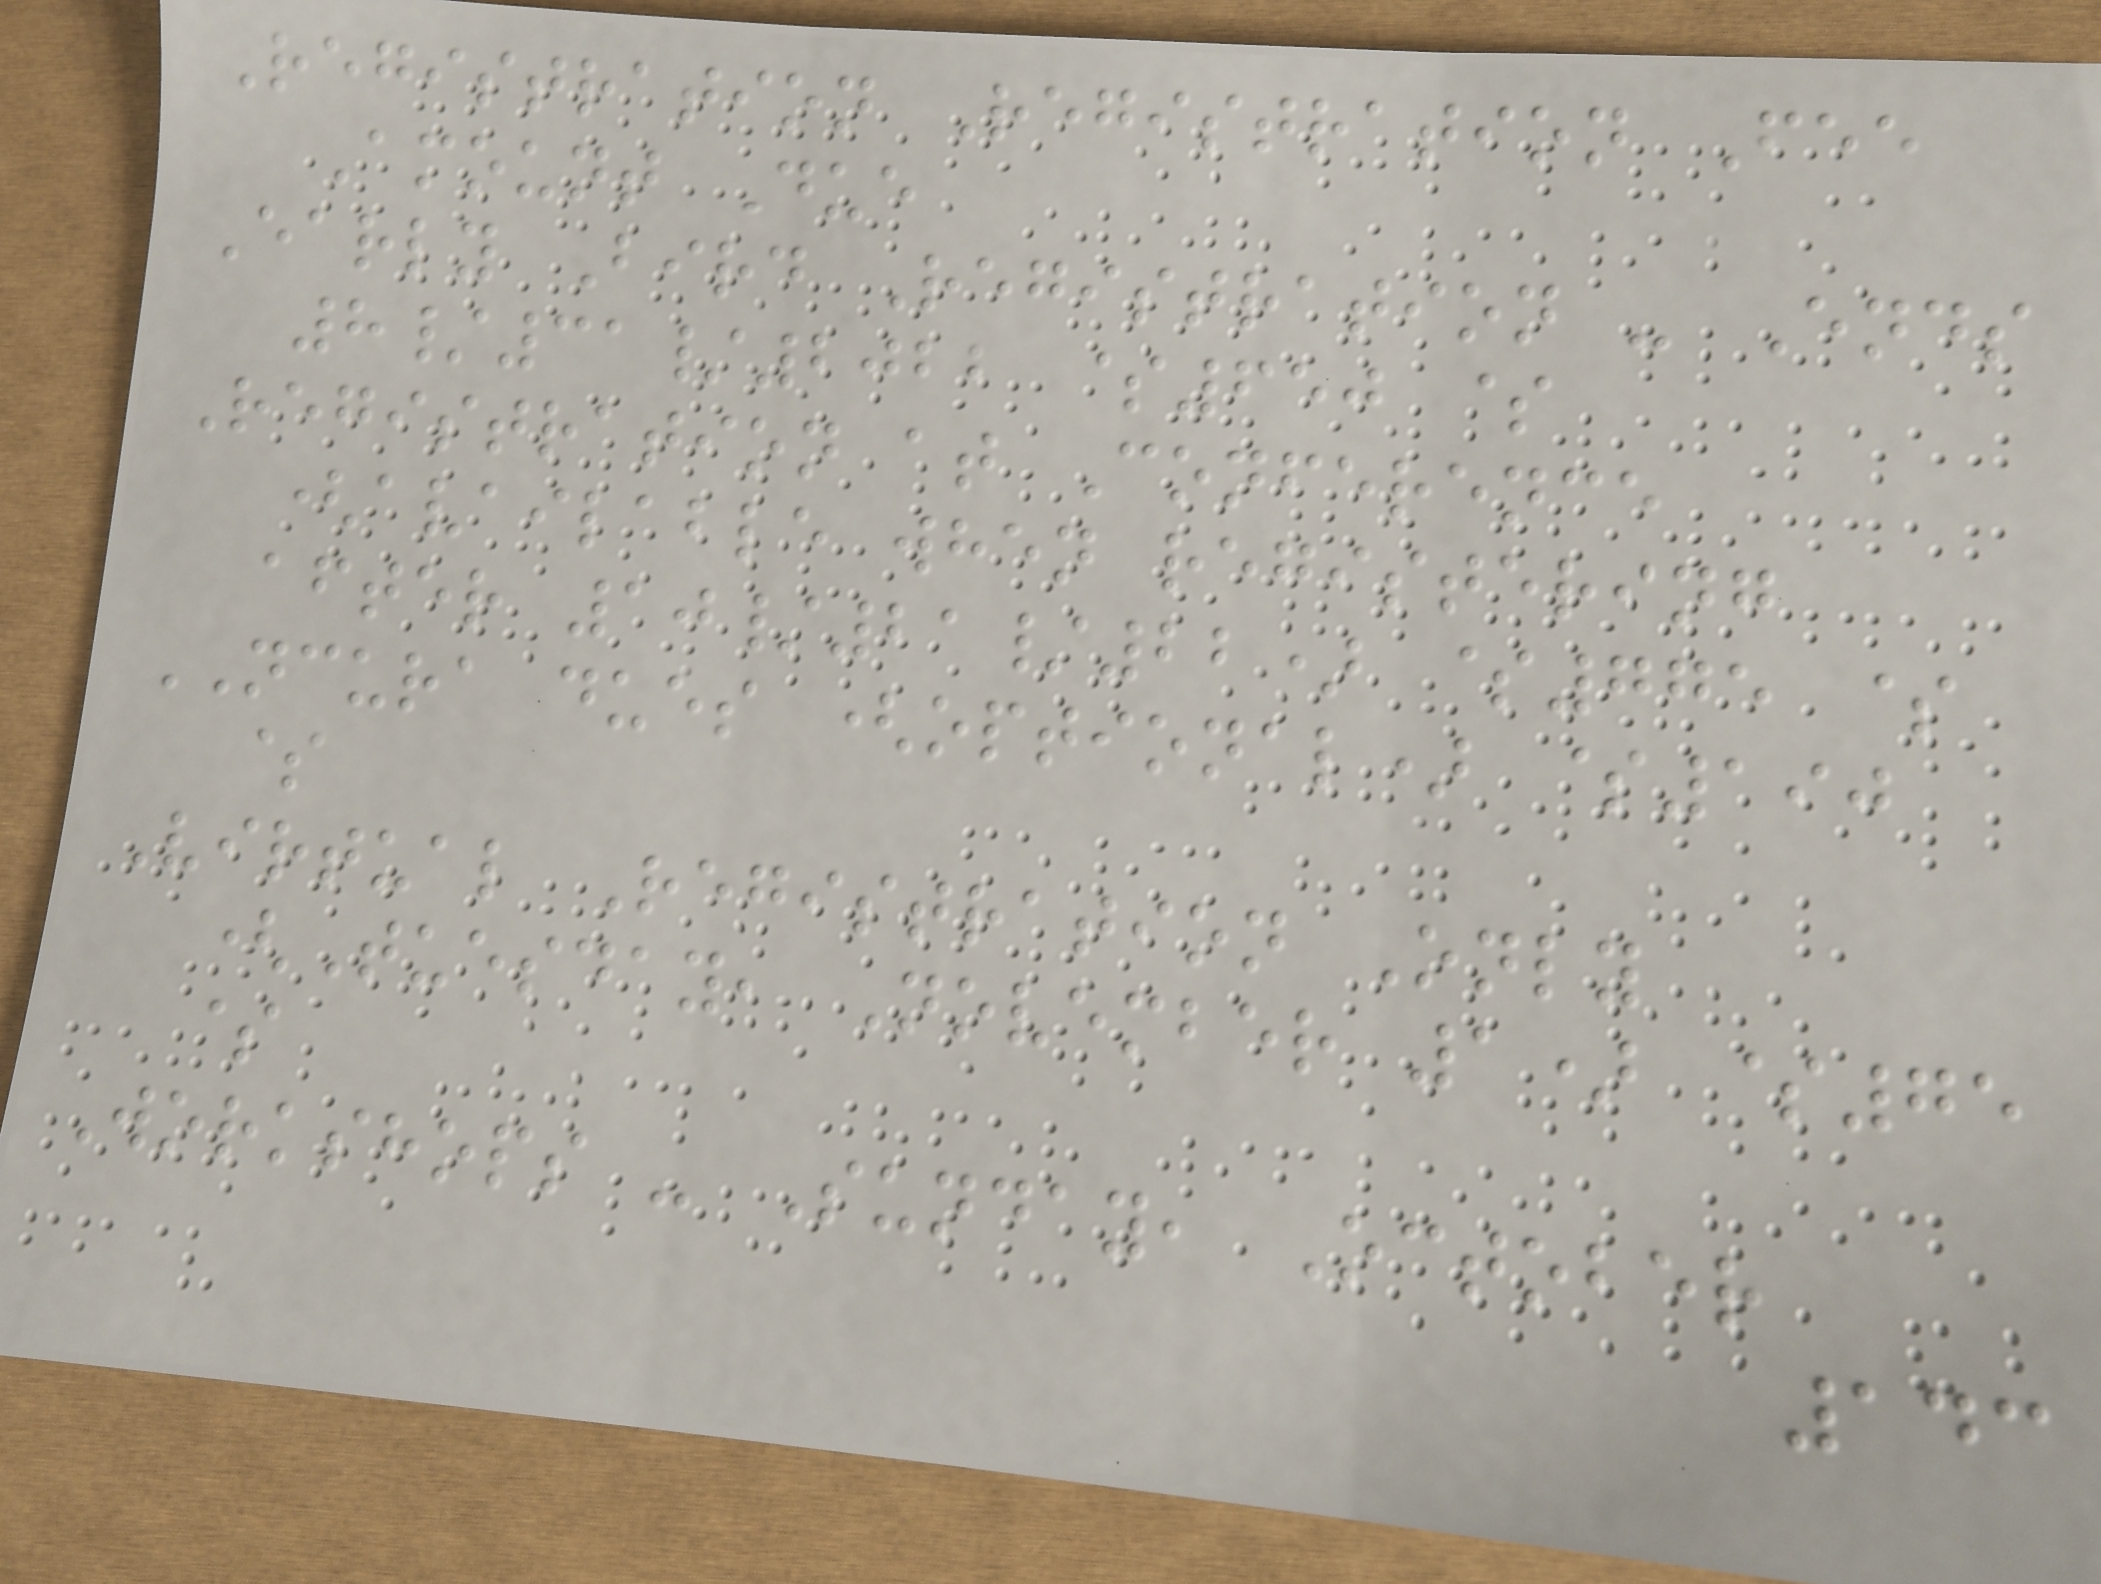Registration Registration Fee
Amount Due
Early Bird Registration - Ends
8/31/2022 $650 $
Registration at Conference
(available when registering
after 10/21/22) $775 $
NCURA dues (optional) $190
$
Virtual Registration Only
(Tuesday, November 1) $75
$
Workshops - Sunday, October
143
